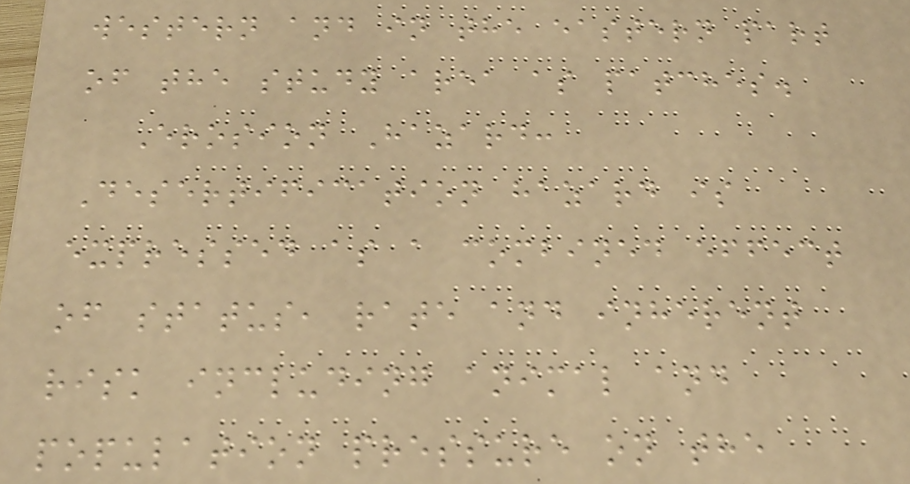western and in the eastern part
of the study area as patches.
Erosion Hazard:
Desertification hazard is
expressed as a combined effect
of status, rate and inherent
risk including animal and
population pressure on the
